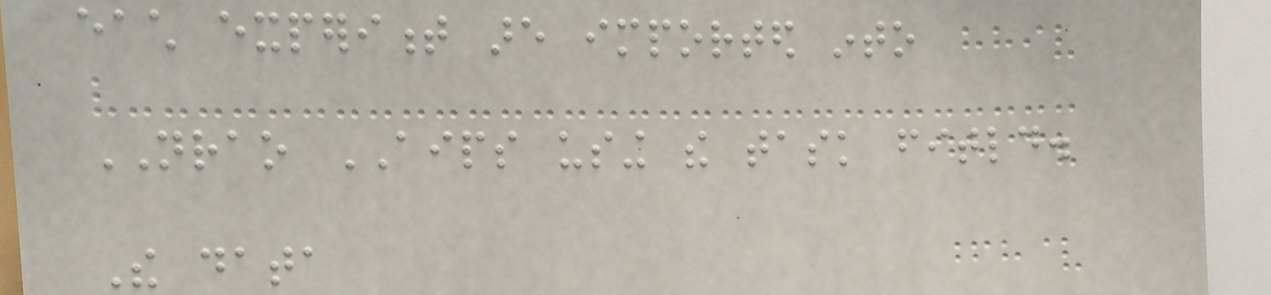each experiment are imported into
NRAO AIPS using the task fitld.
The data
